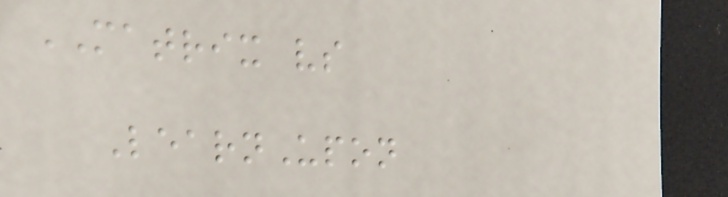MATRIX vs
LearnUpon
